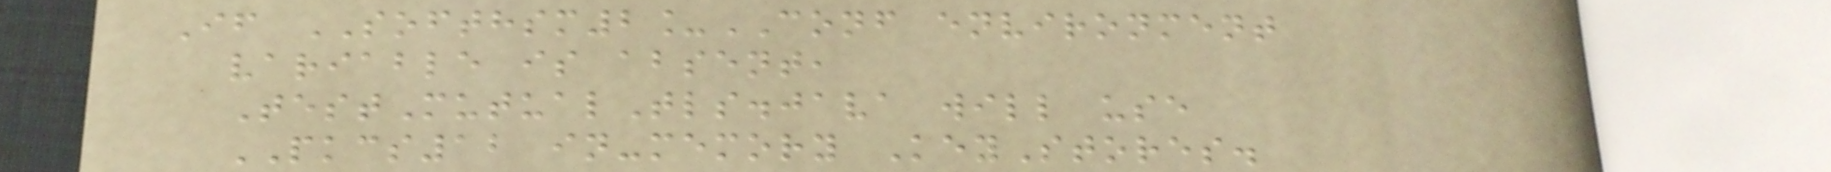If SOFTHSM2_CONF environment
variable is absent,
TestMutualTls.java will use
PKCS12 in-memory KeyStores.
